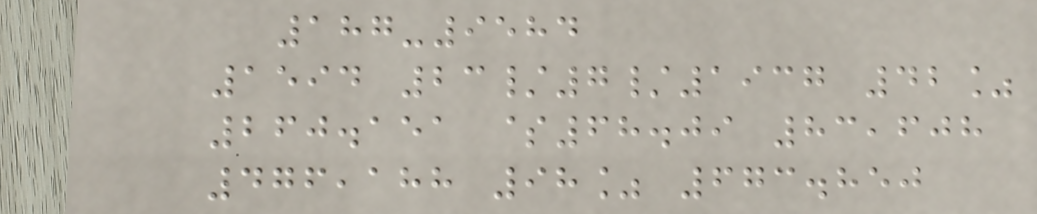187-9584
1594 23/7/1937 42%
260.151 $68.09 83,608
476,188 98% 673.850
